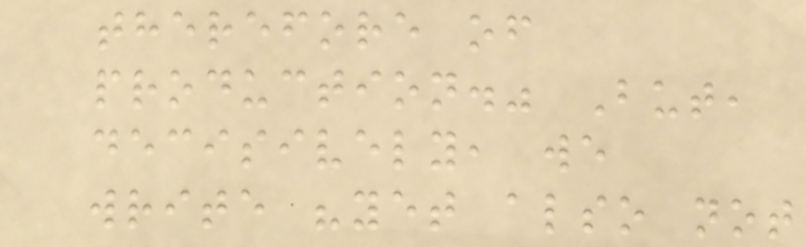therefore of
production." But,
decisively, we
write "yet also not
